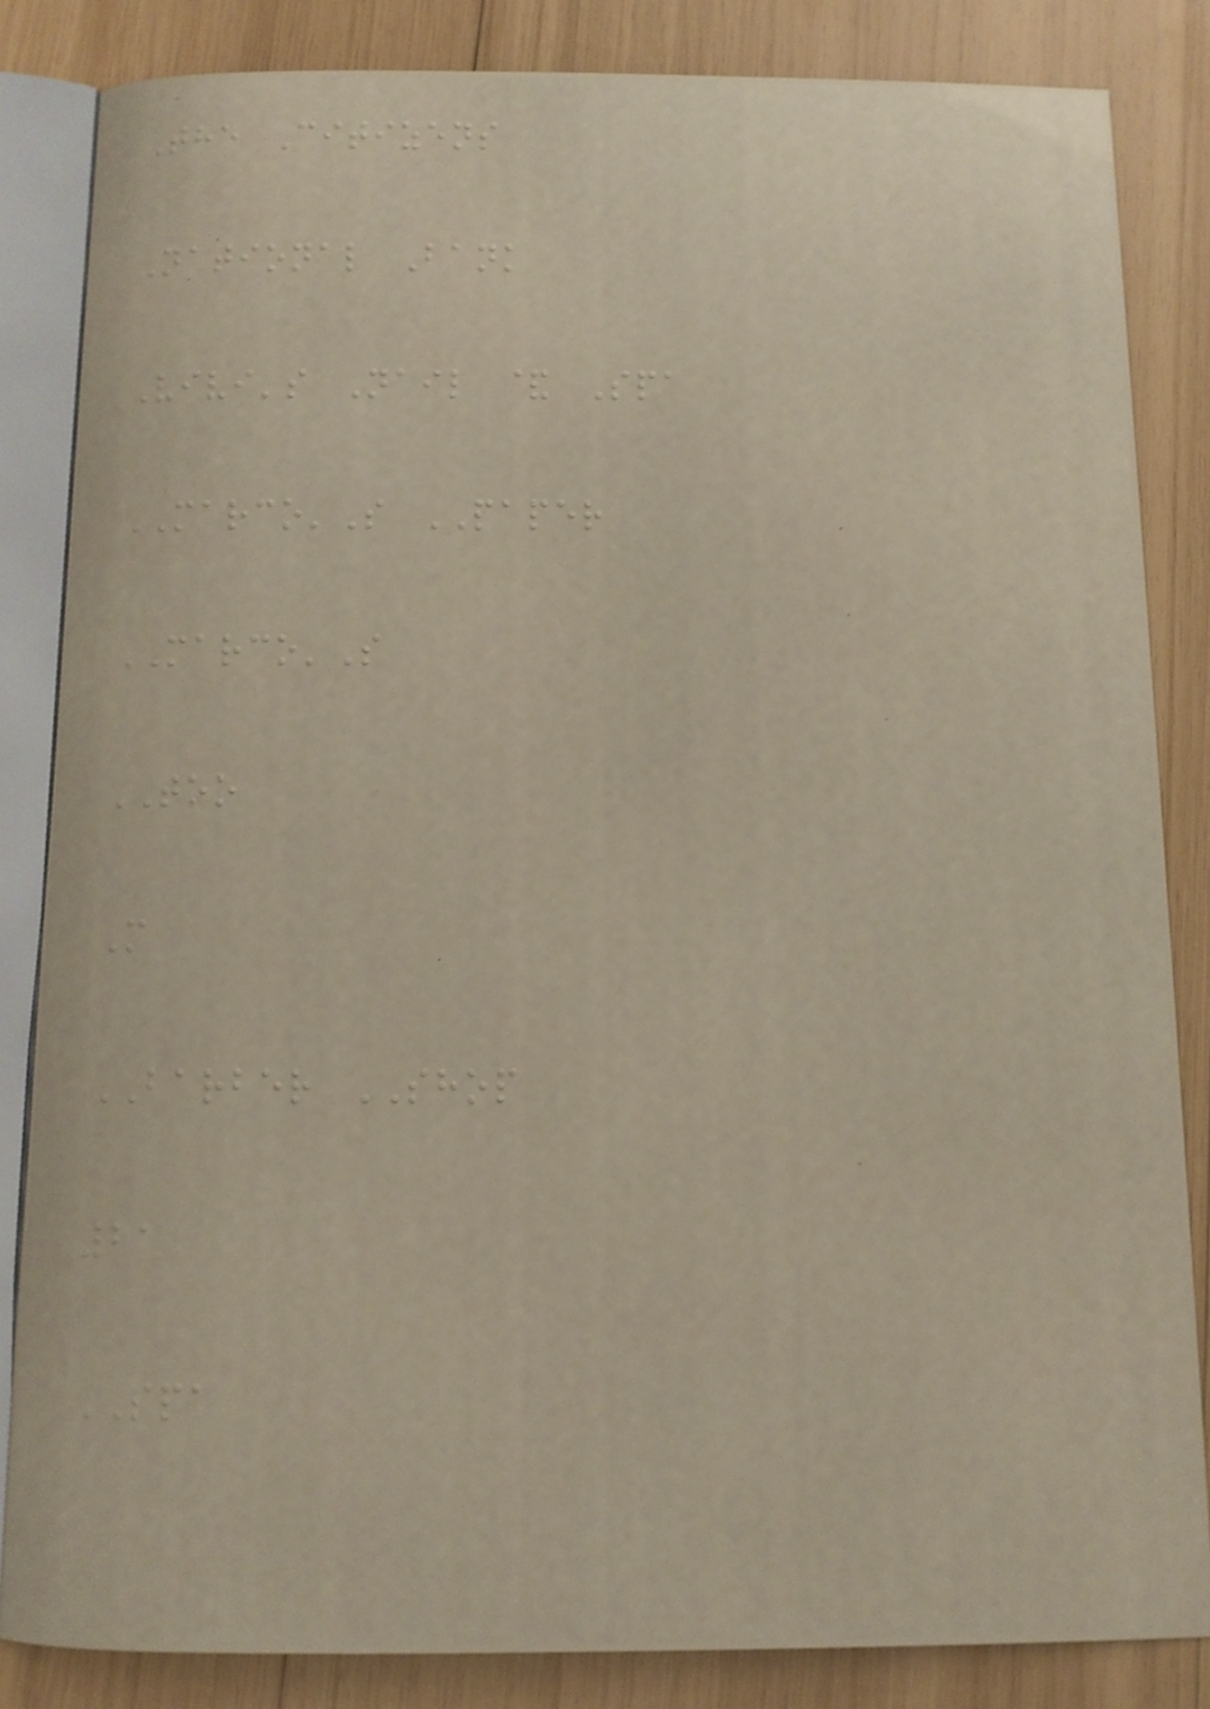The Citizens
National Bank
Vivi's Nail & Spa
MARCO'S PAPER
MARCO'S
TOO
M
BARBER SHOP
21
SPA
